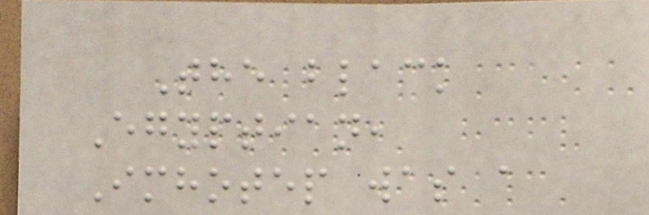The black
Egyptian,
Imhotep was a
